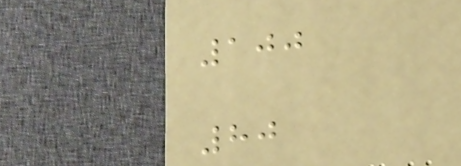100
80
